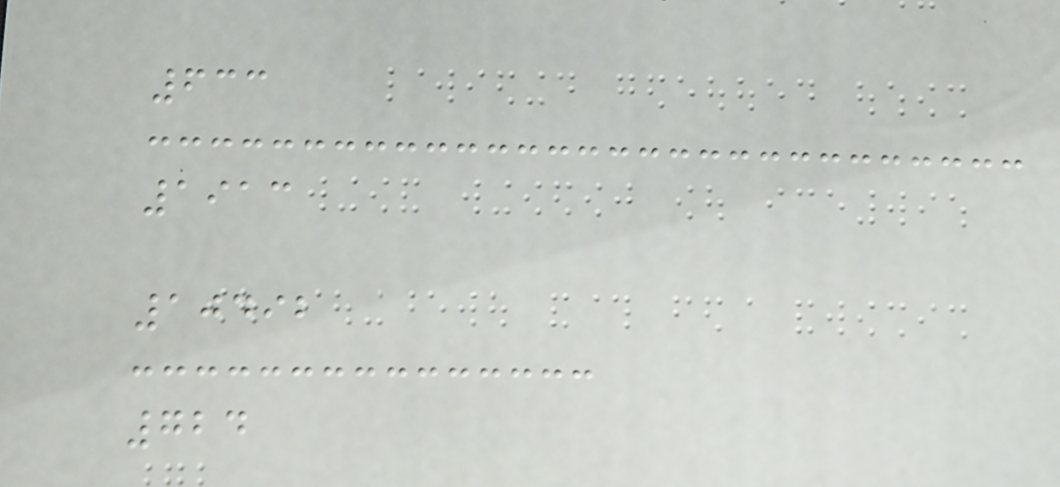633
1913
10492
724
